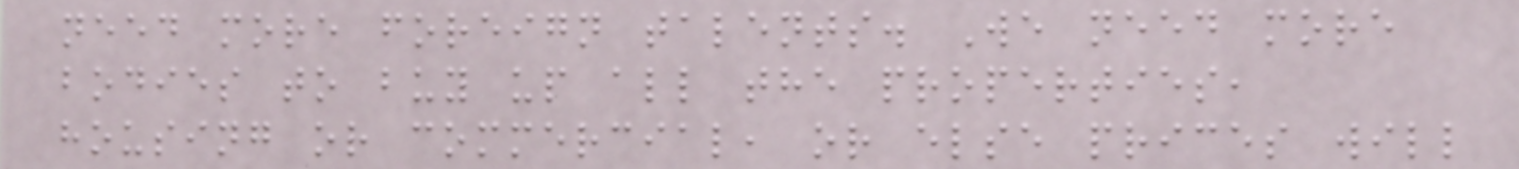need more foreign talents. We need more
bodies to buy up all the properties,
housing or commercial, or else prices will
